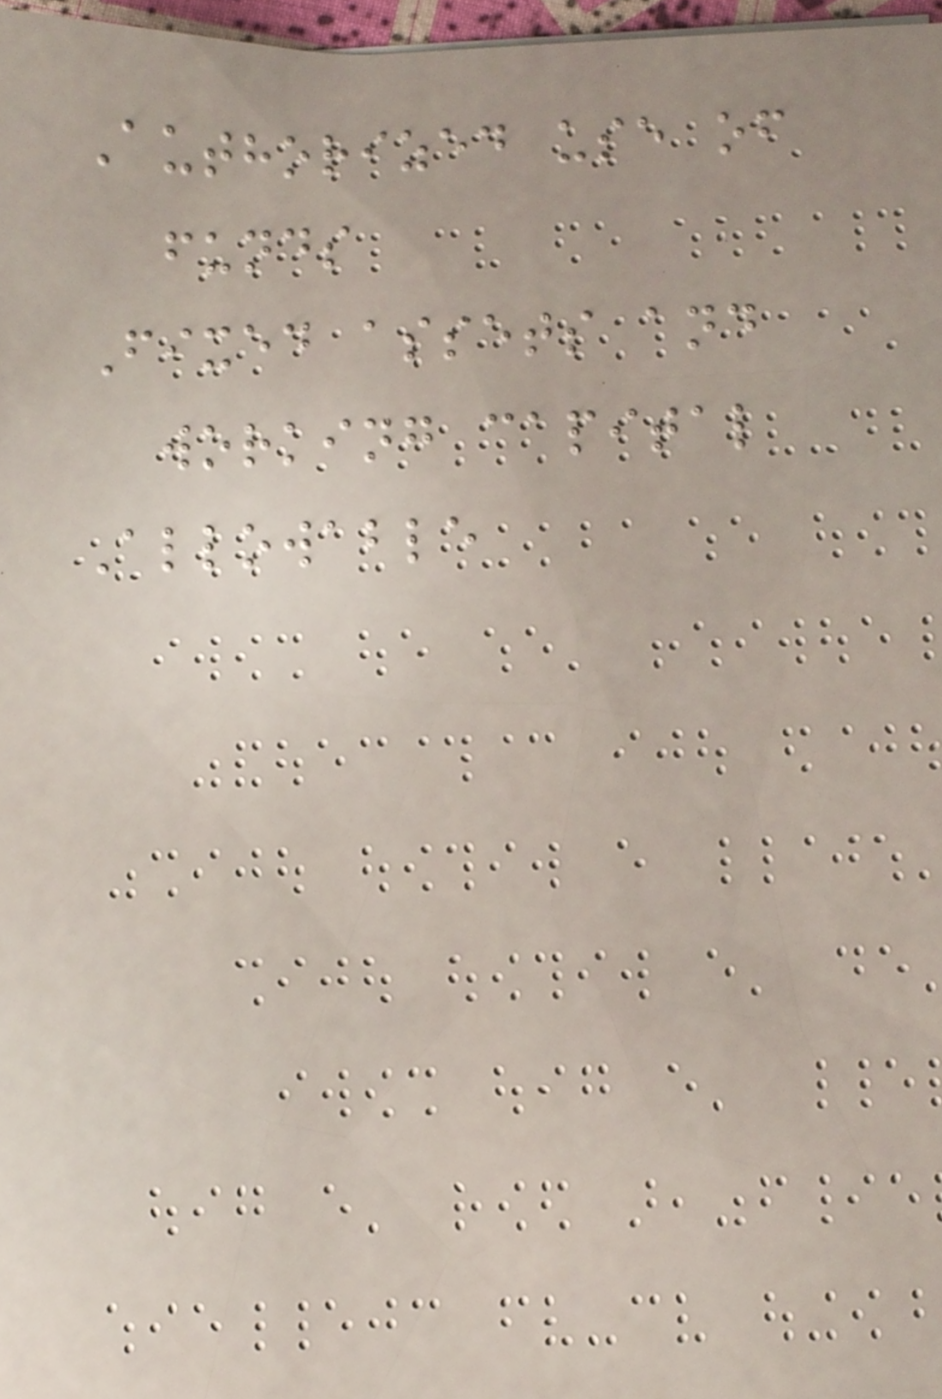Authorized use of
funds
Fixed assets and
working capital
Allowable
